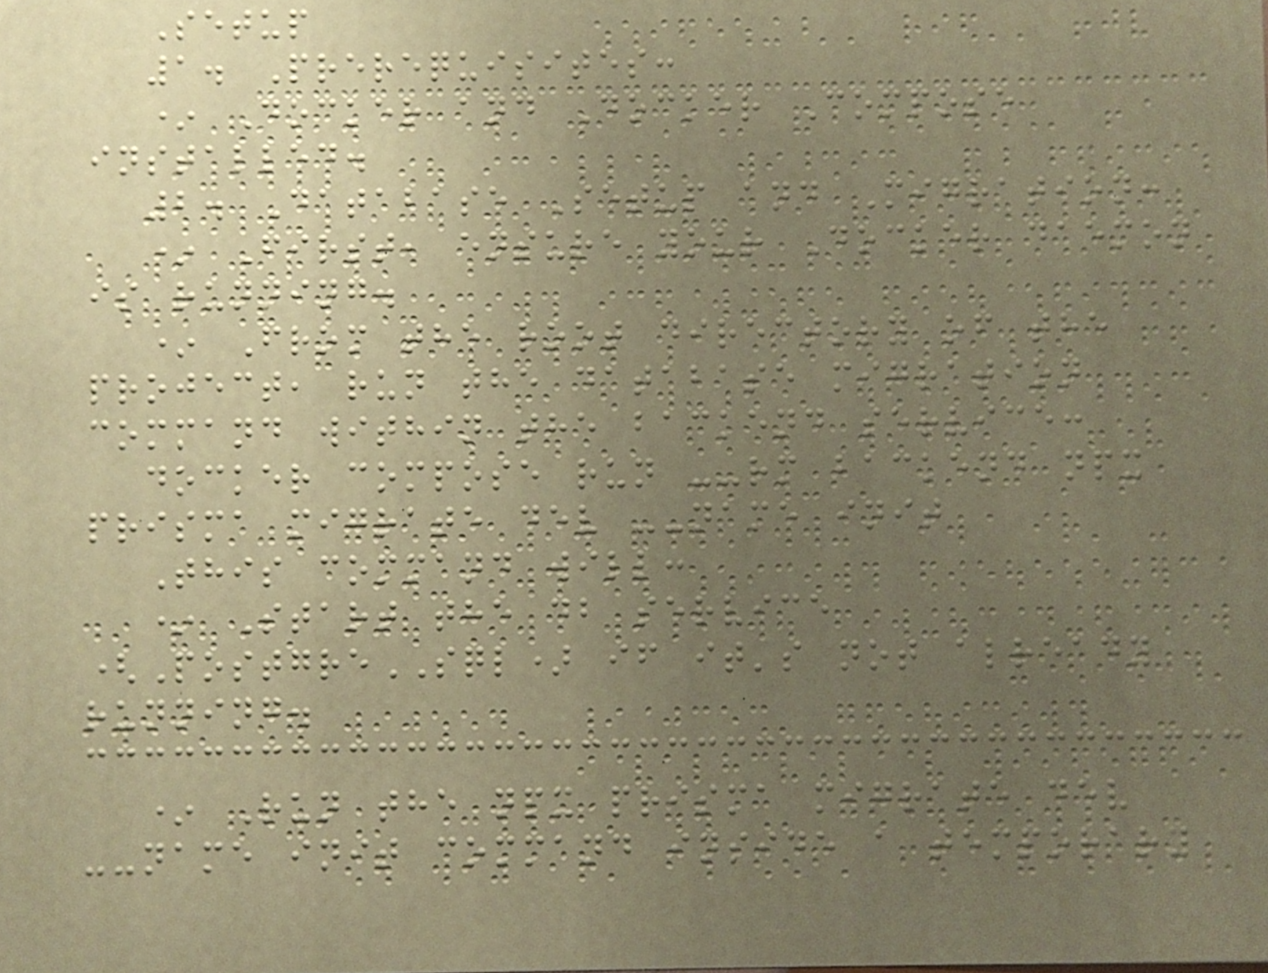Setup
1. Prerequisites:
* Docker and Docker Compose
installed.
2. Database Setup and Migration:
* First, ensure your Docker daemon
is running.
* From the root directory of the
project, run the database migration
command within the backend service:
docker compose run --rm backend npx
prisma migrate dev --name init
This command will:
* Start the db service
(PostgreSQL) if it's not already
running.
* Run the npx prisma migrate dev
--name init command inside a temporary
